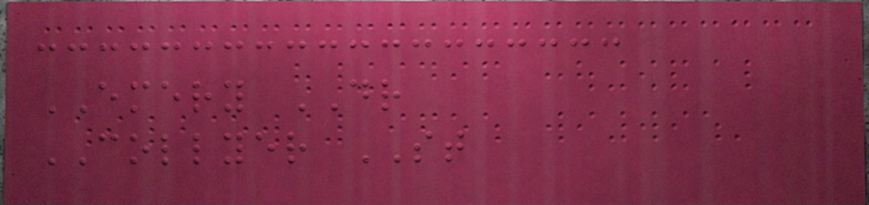EMERY DR
COLLYER ST
